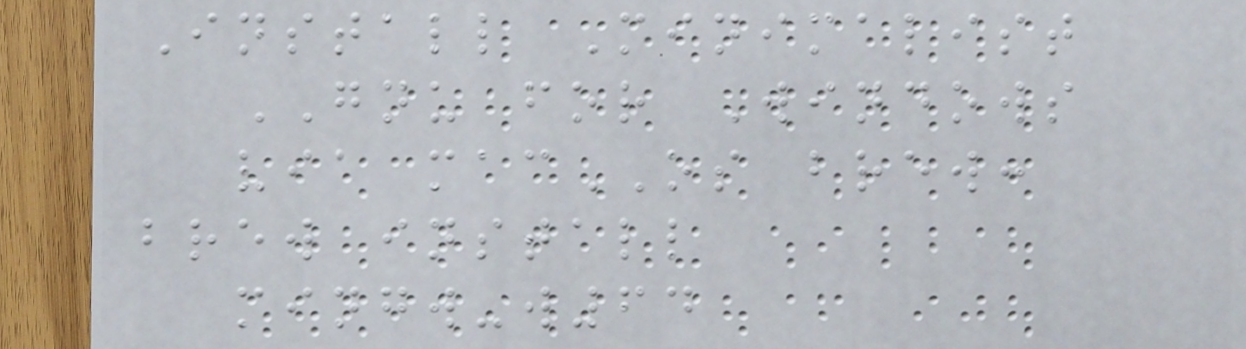Install Minimalist
GNU for Windows
via macOS brew:
brew install
mingw-w64
